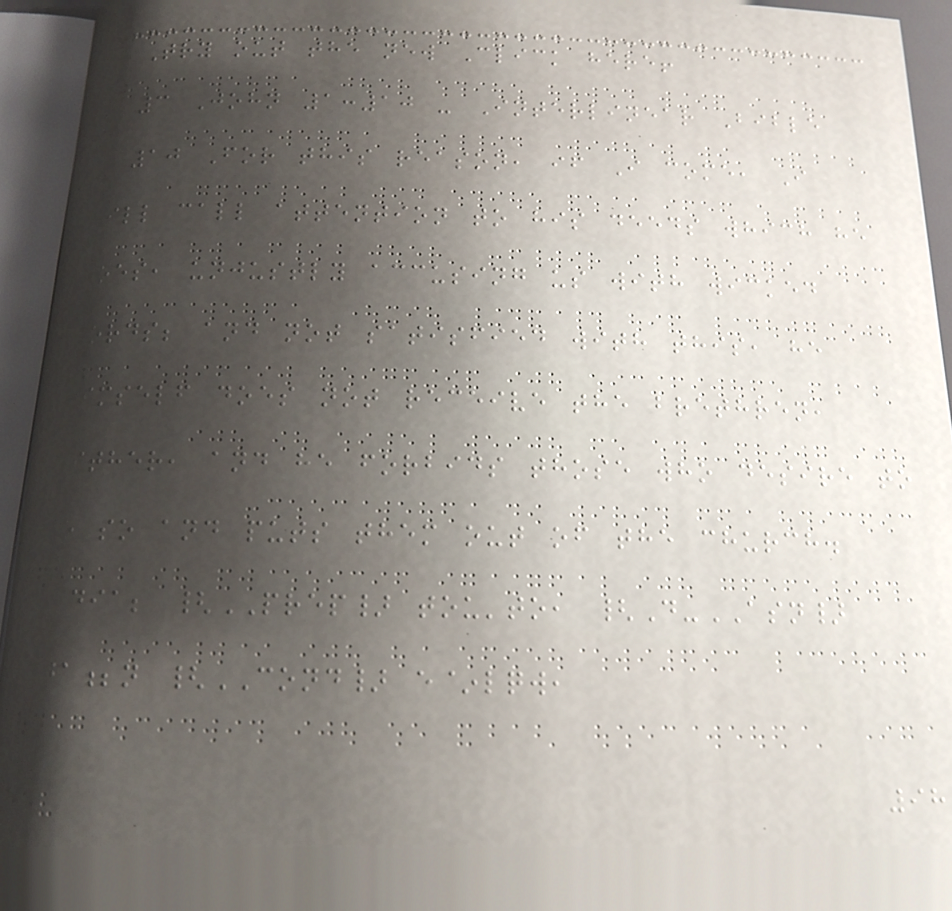Try out the new Click here!
3 John 1:10 - Interlinear Bible
10 For this reason, if I come, I
will call attention to his deeds which he
does, unjustly accusing us with wicked
words; and not satisfied with this, he
himself does not receive the brethren,
either, and he forbids those who desire to
do so and puts them out of the church.
dia; {PREP} tou'to, {D-ASN}
eja;n {COND} e~lqw,
98
